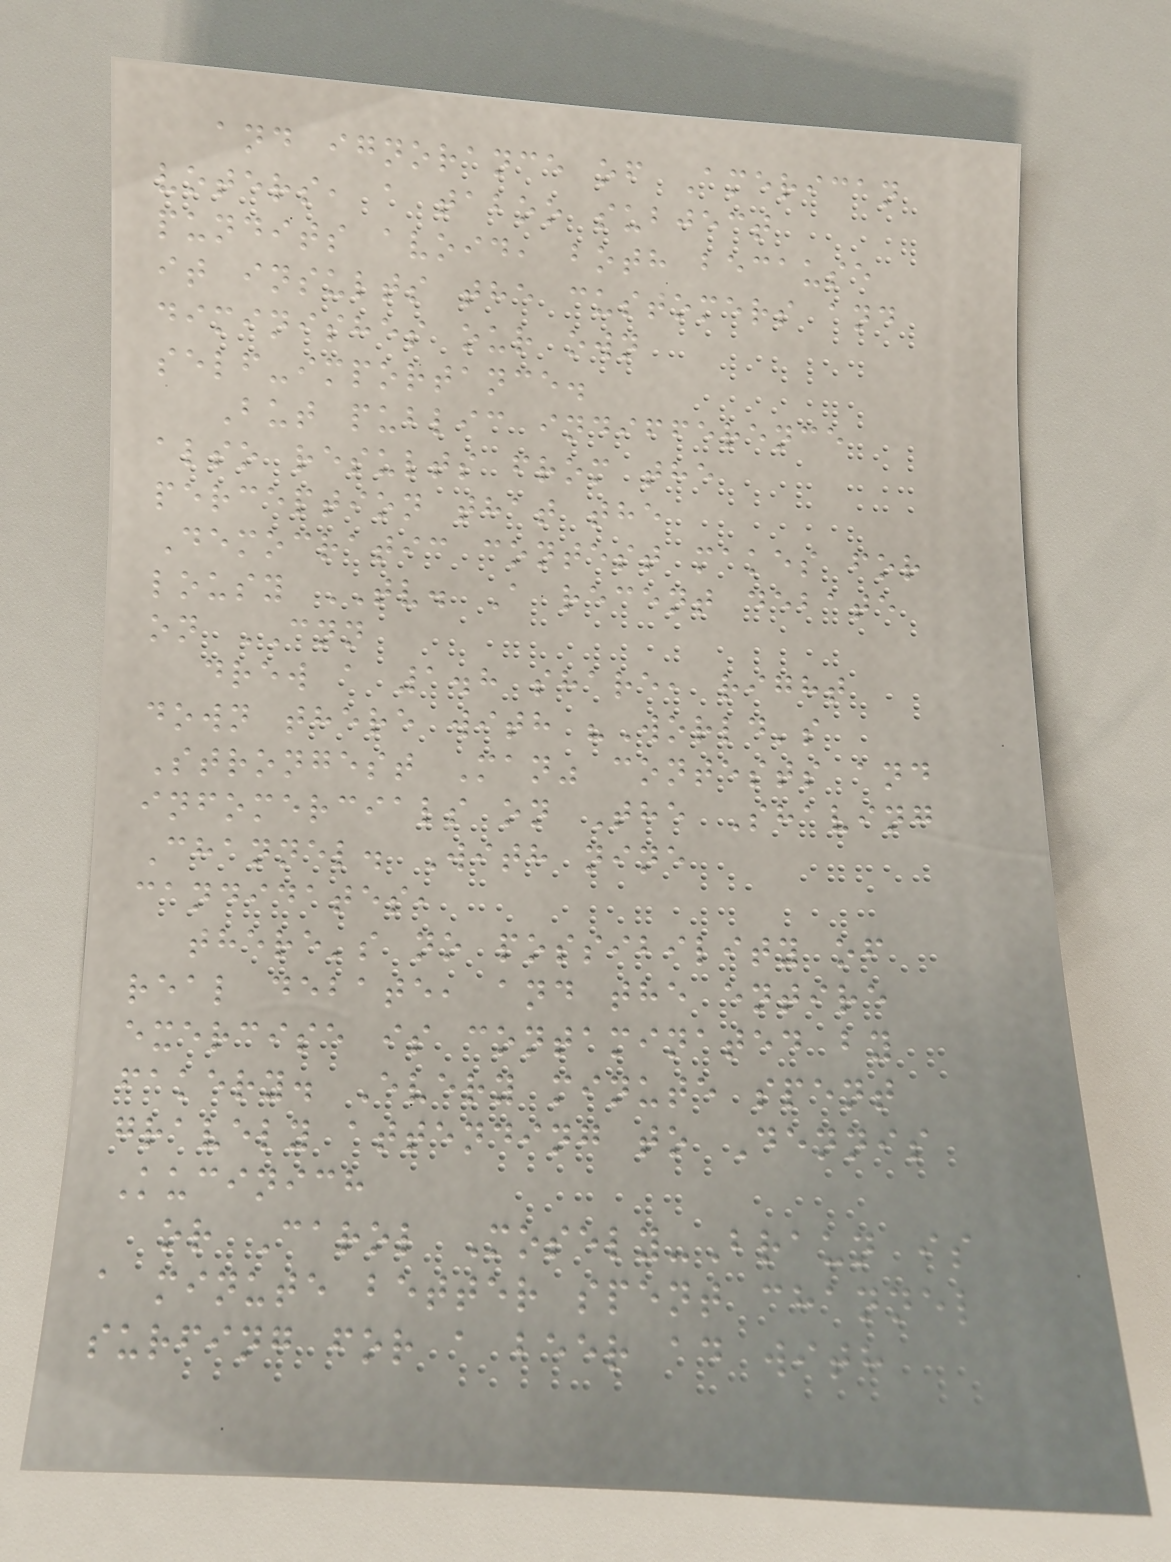and ignorance of American
voters, a taboo subject
pundits avoid, both because
it insults the customers and
diminishes our own
self-importance.
But public indifference
also results from the
perception that the
Democratic contest makes for
lousy TV. A recent debate
on CNN
drew a 1.8 share, right
down there with "World's
Strongest Man" contests and
infomercials on The Shaving
Channel. With nine
candidates,
there's no possibility of
real debate, and the entire
exercise is contaminated by
fakery. Every minute spent
gravely attending to Dennis
Kucinich
or Carol Mosely-Braun is
a minute better spent channel
surfing for a beer ad with
